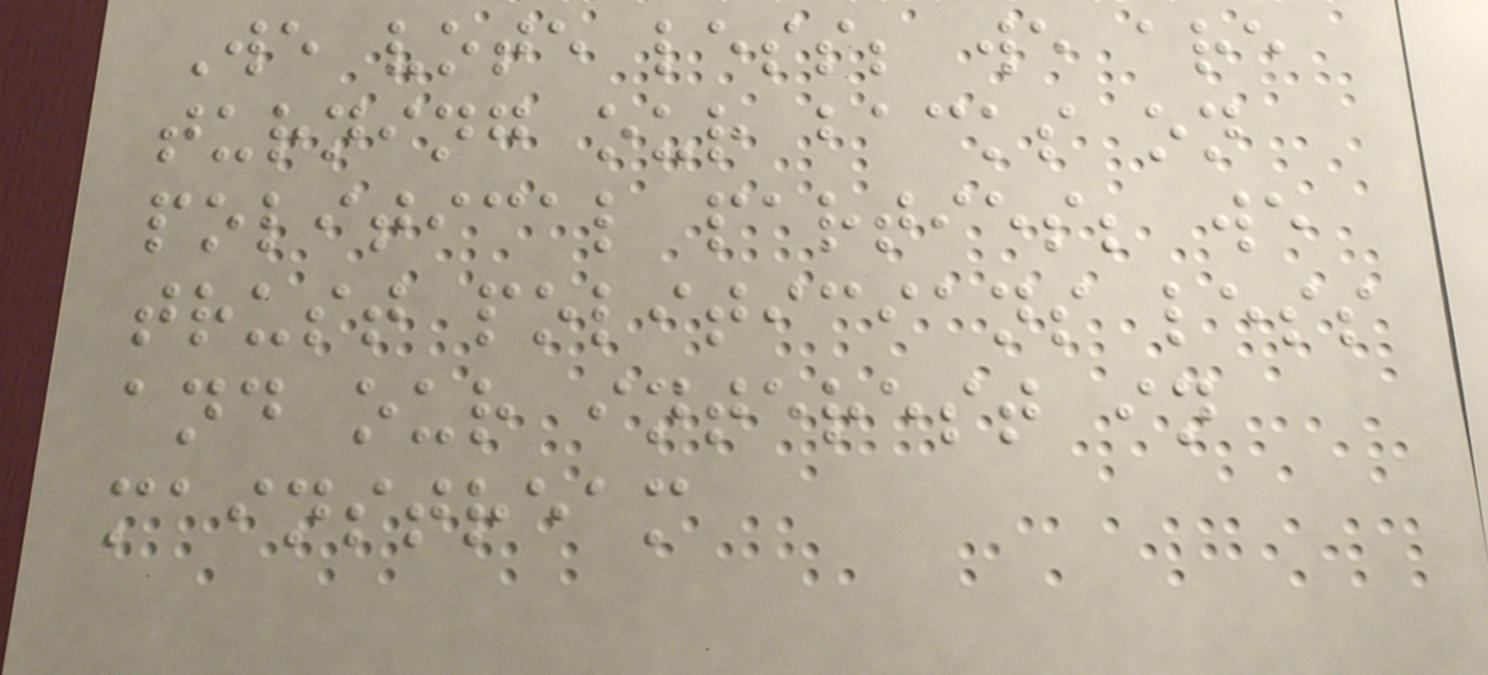We vote less; we are
turning our backs on
political parties; we
trust politicians less
and our interest in
mainstream
